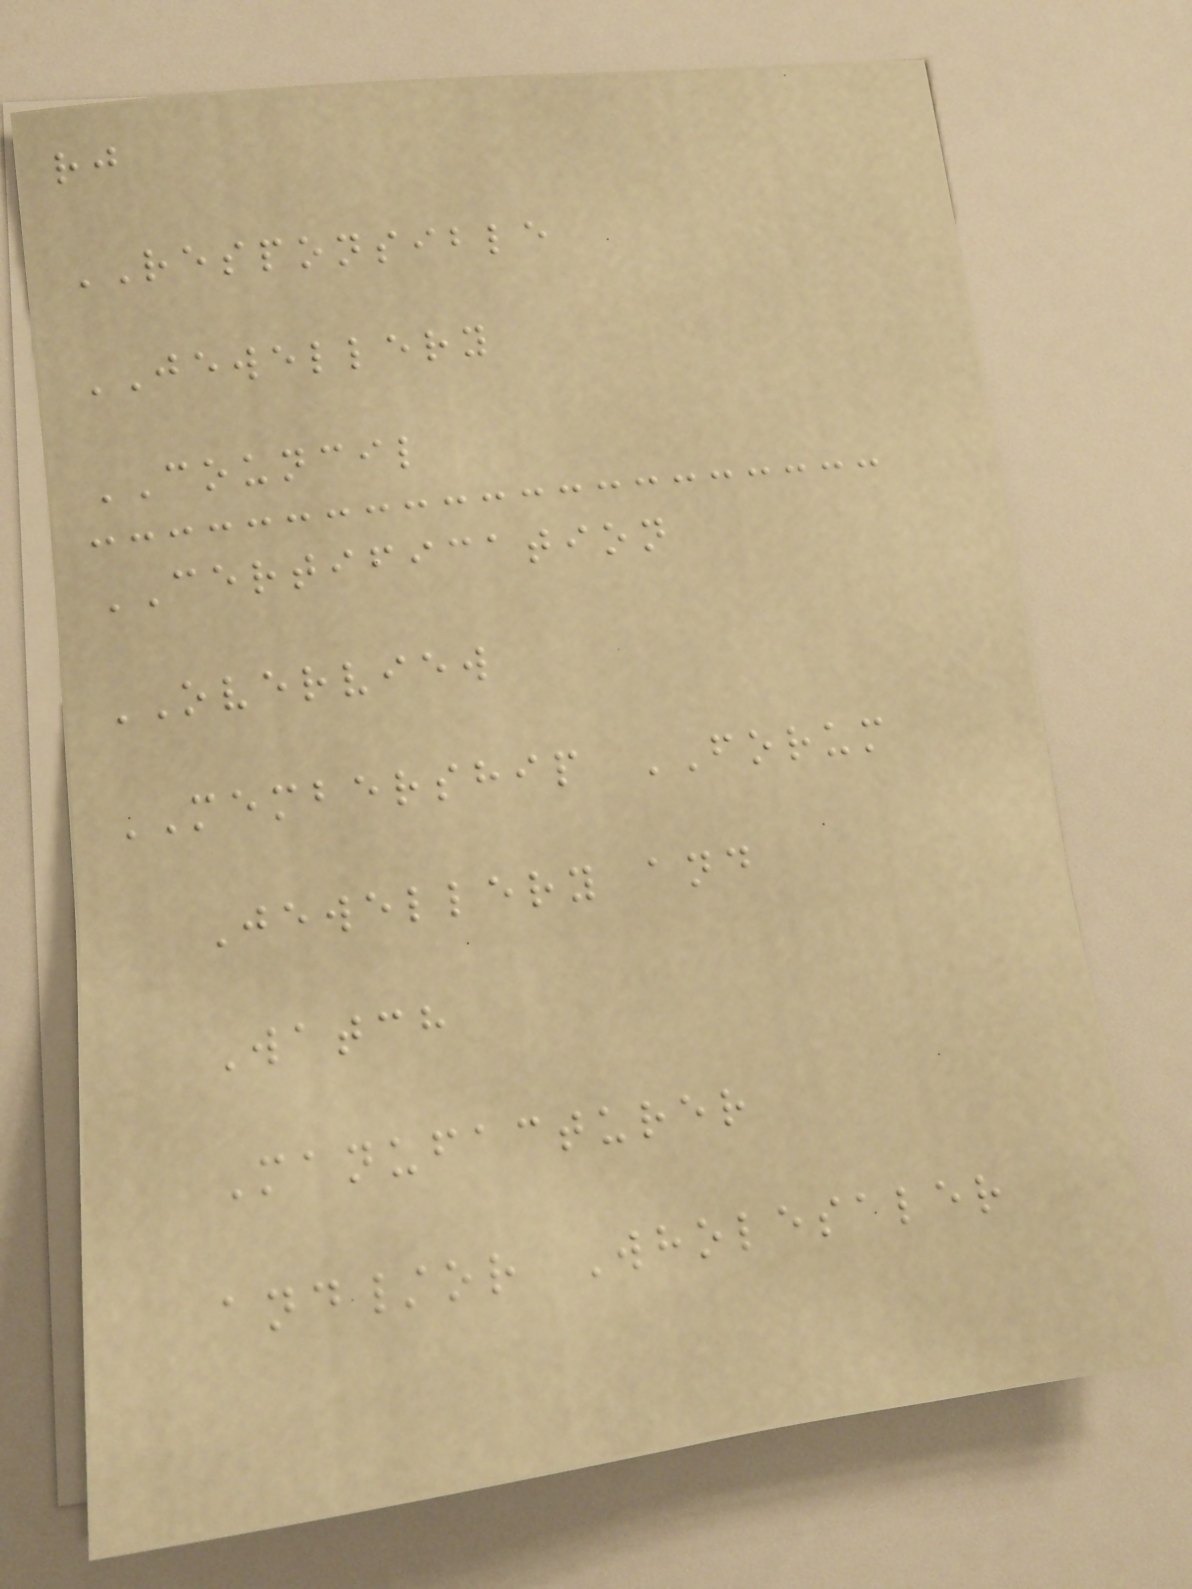rj
RESPONSIBLE
JEWELLERY
COUNCIL
CERTIFICATION
OVERVIEW
MEMBERSHIP FORUM
Jewellery and
Watch
Manufacturer
and/or Wholesaler
